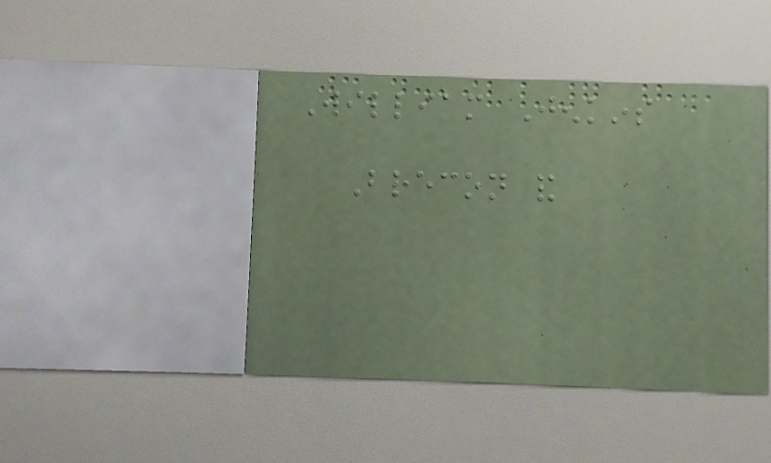William Jenkins
Brecon and
